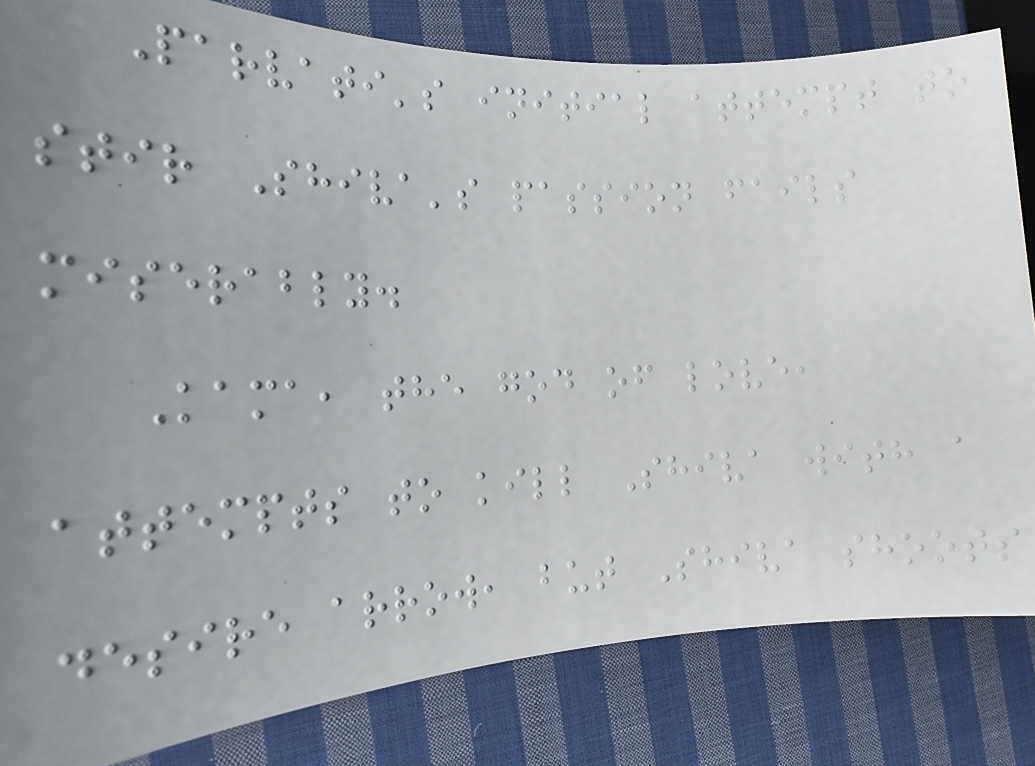Parvati's initial attempt to
stir Shiva's passion fails
miserably.
Kama, the god of love,
attempts to kill Shiva with a
desire arrow, but Shiva shoots
